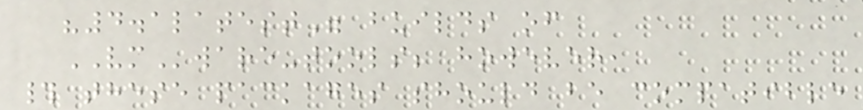"4.1latest" builds of
VMware-tools; however,
# these packages should be compatible
